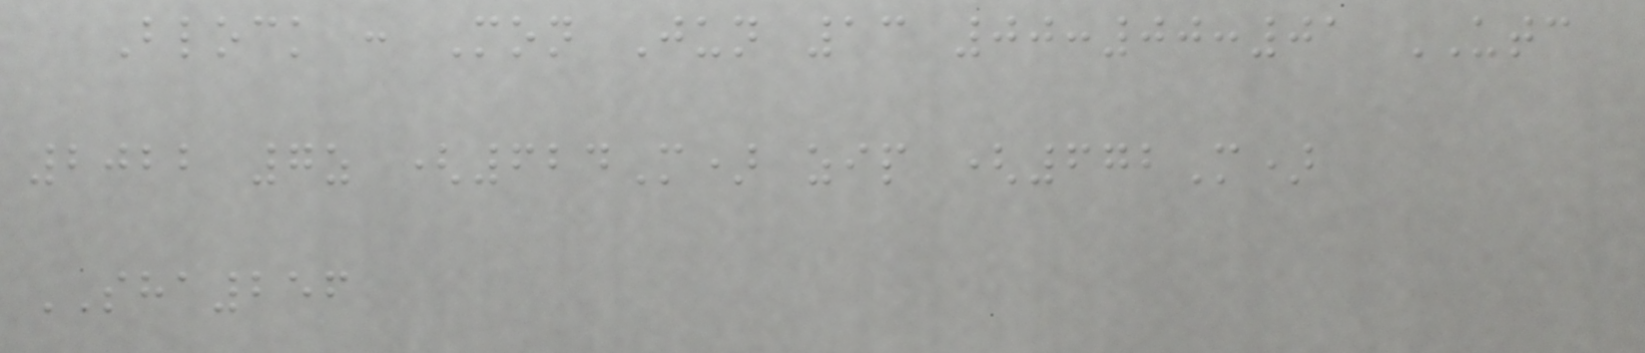Block : Mon Jun 13 00:00:01 UTC
2022 7z (624M) zip (672M)
SHA256
